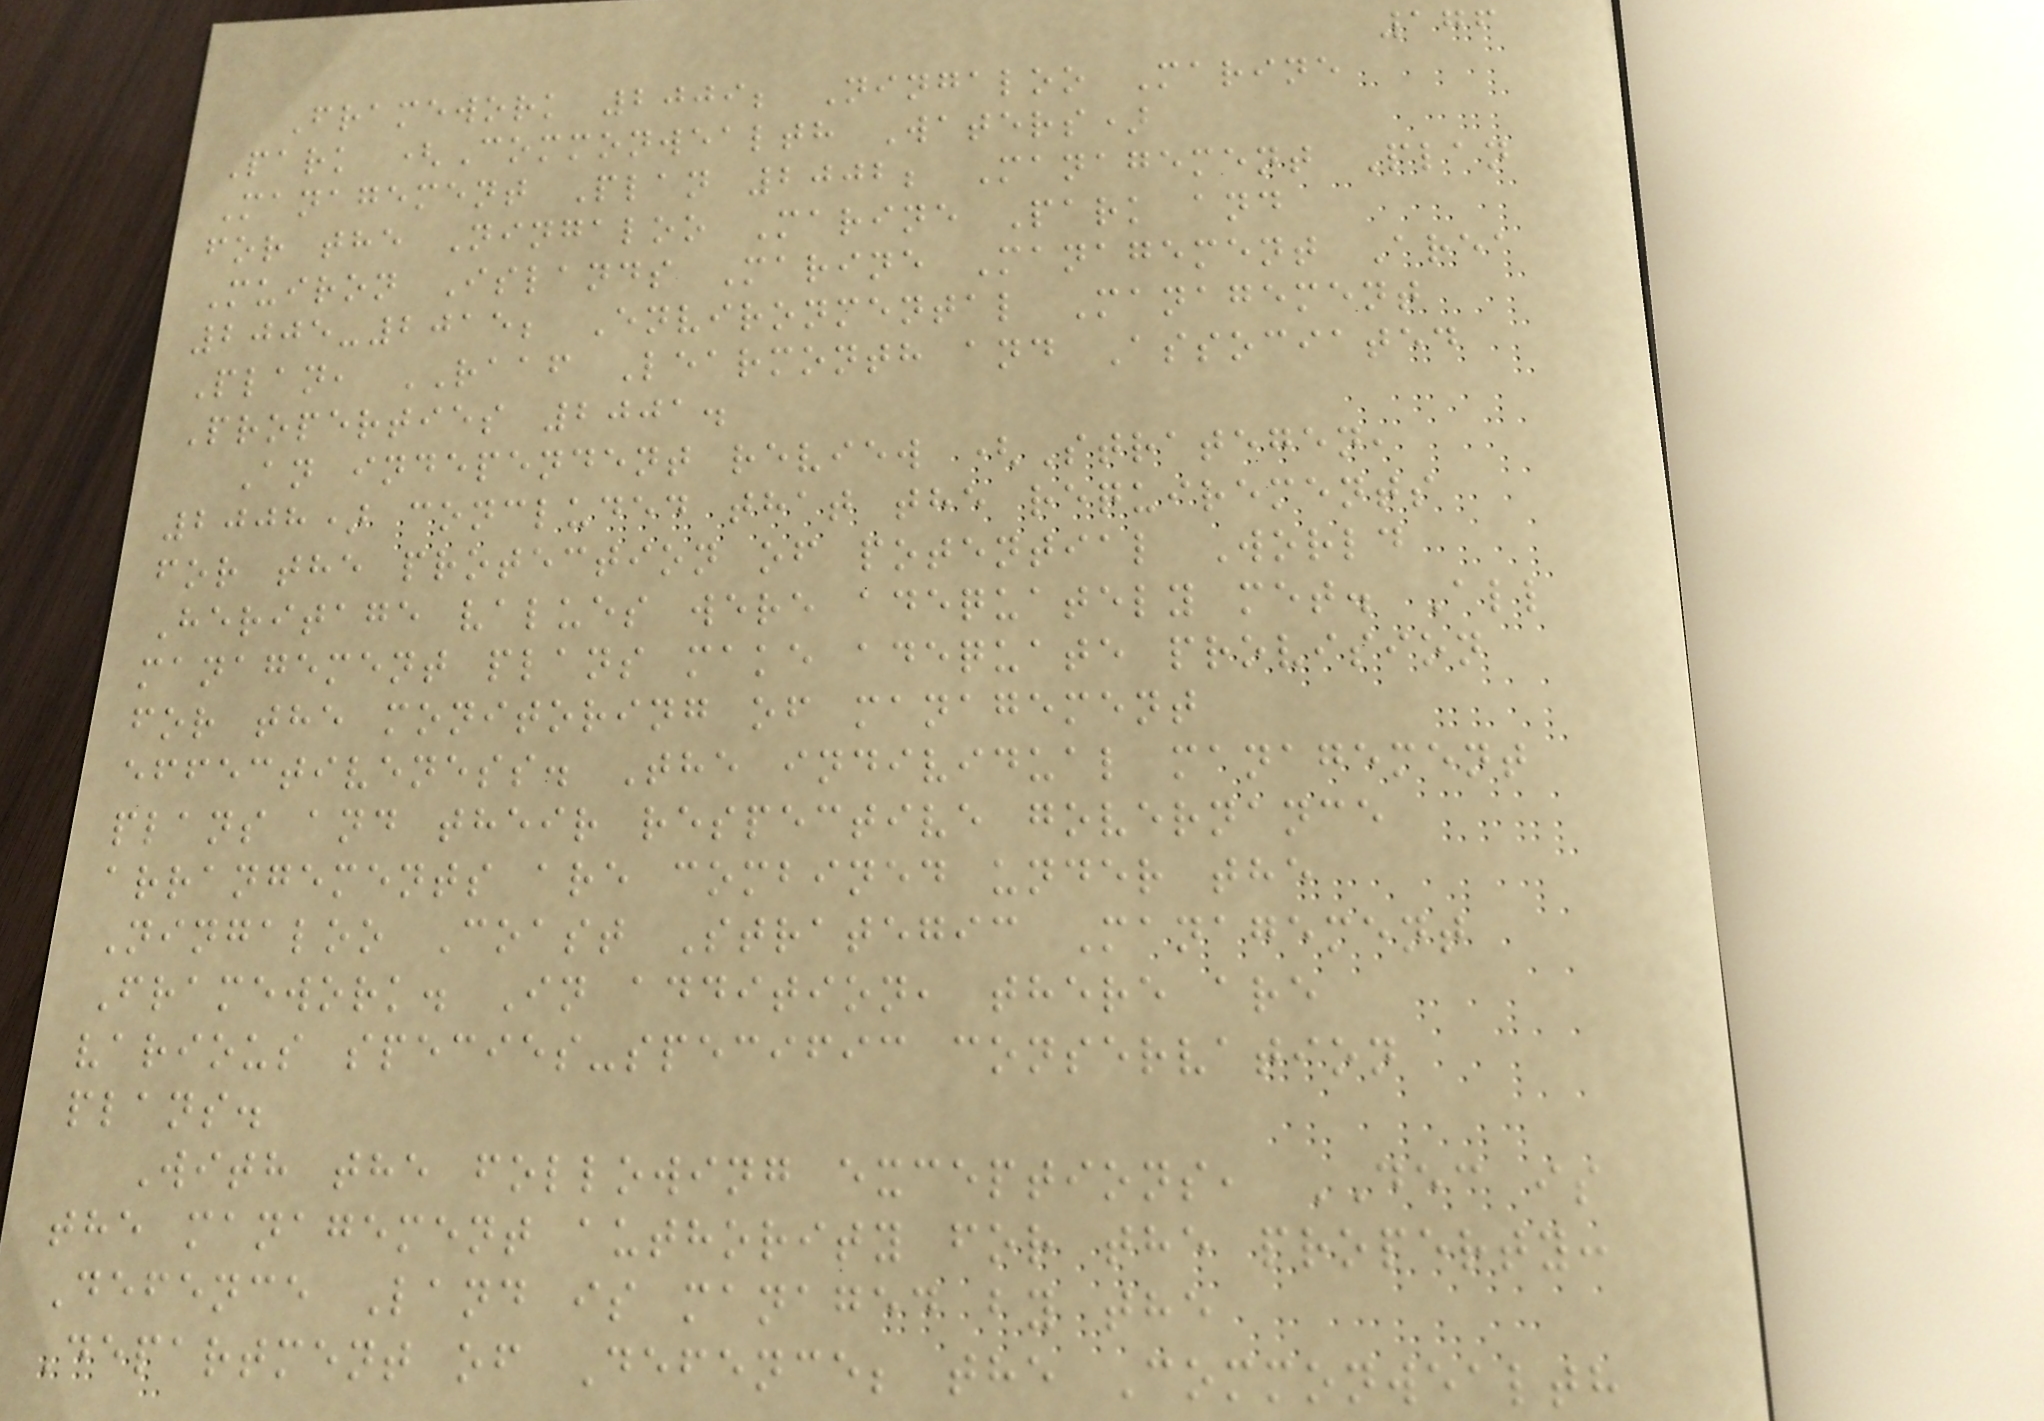176
Framework 2009; Ningaloo Marine
Park (Commonwealth Waters)
Management Plan 2002; Management Plan
for the Ningaloo Marine Park and
Muiron Islands Marine Management Area
2005-2015; Environmental Management
Plan, RAAF Learmonth and Associated
Properties 2001.
An independent review (Strategen,
2008) concluded that the requirements
for the protection of potential World
Heritage values were adequately met. All
management plans make adequate provision
for the monitoring of management
effectiveness. The individual management
plans and their respective governance
arrangements are combined under the
Ningaloo Coast Strategic Management
Framework. In addition, there are
various species-specific conservation
plans.
With the following exceptions, DEC is
the management authority for the property:
Defence Land is managed by the
Department of Defence; the Commonwealth
